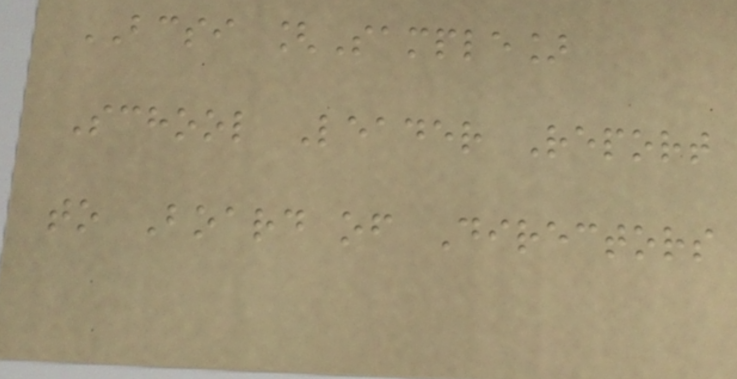BCSI [Sample]
School Leader Report
to Board of Directors
